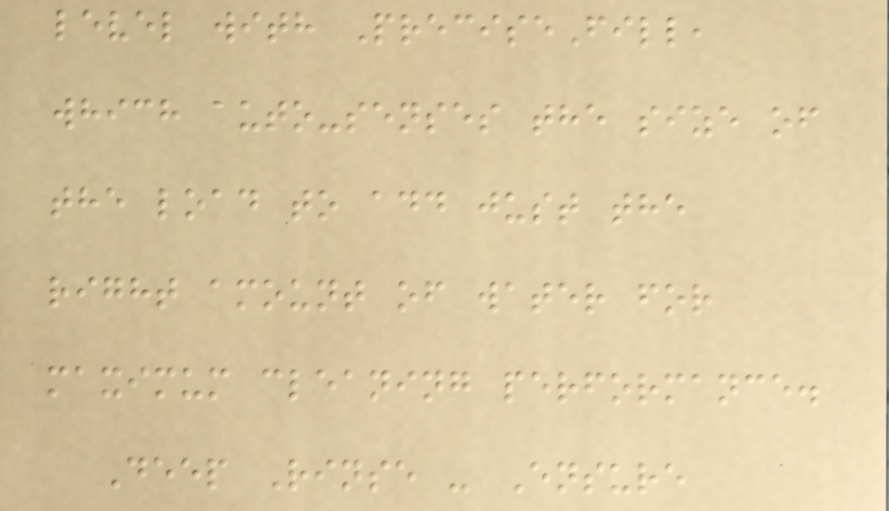level with PreciseFill,
which auto-senses the size of
the load to add just the
right amount of water for
maximum cleaning performance.
Deep Rinse - Ensure
